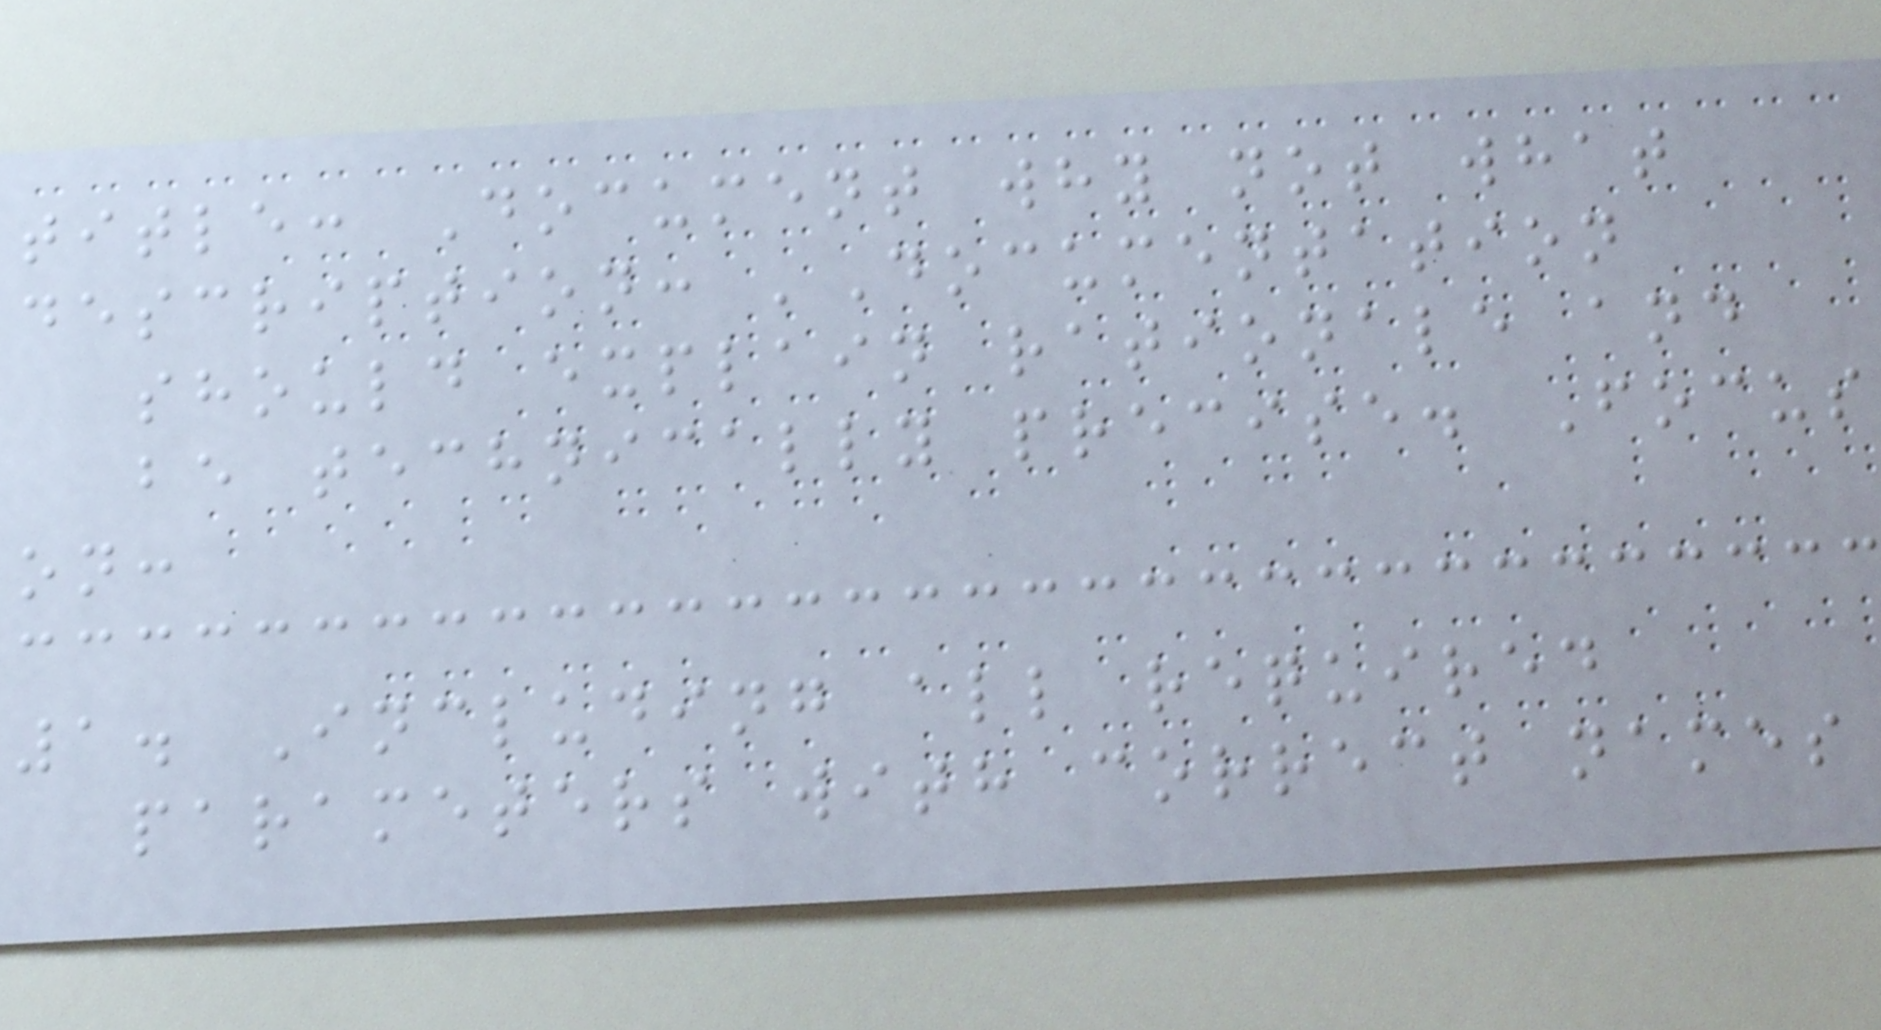title: Document why not what
description: 'Documentation
should explain rationale and
be technically precise. Focus
on:
1. Including all required
parameters with correct names
